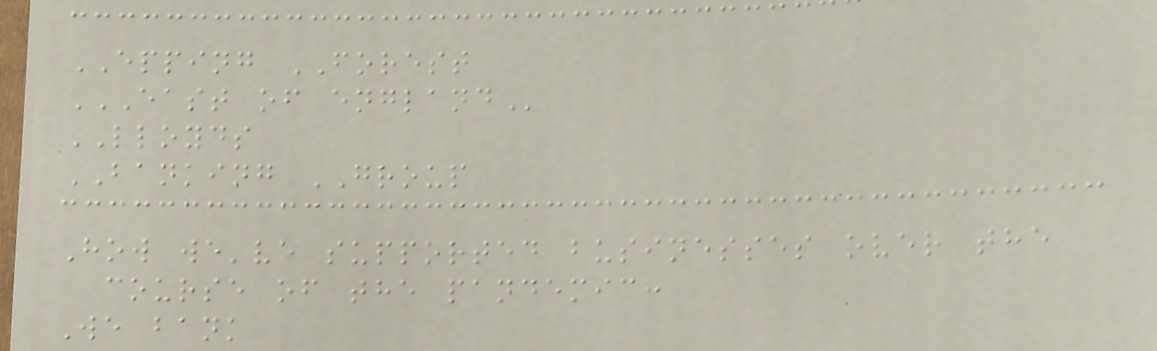EPPING FOREST
EAST OF ENGLAND
LLOYDS
BANKING GROUP
How we've supported businesses over the
course of the pandemic:
We bank
